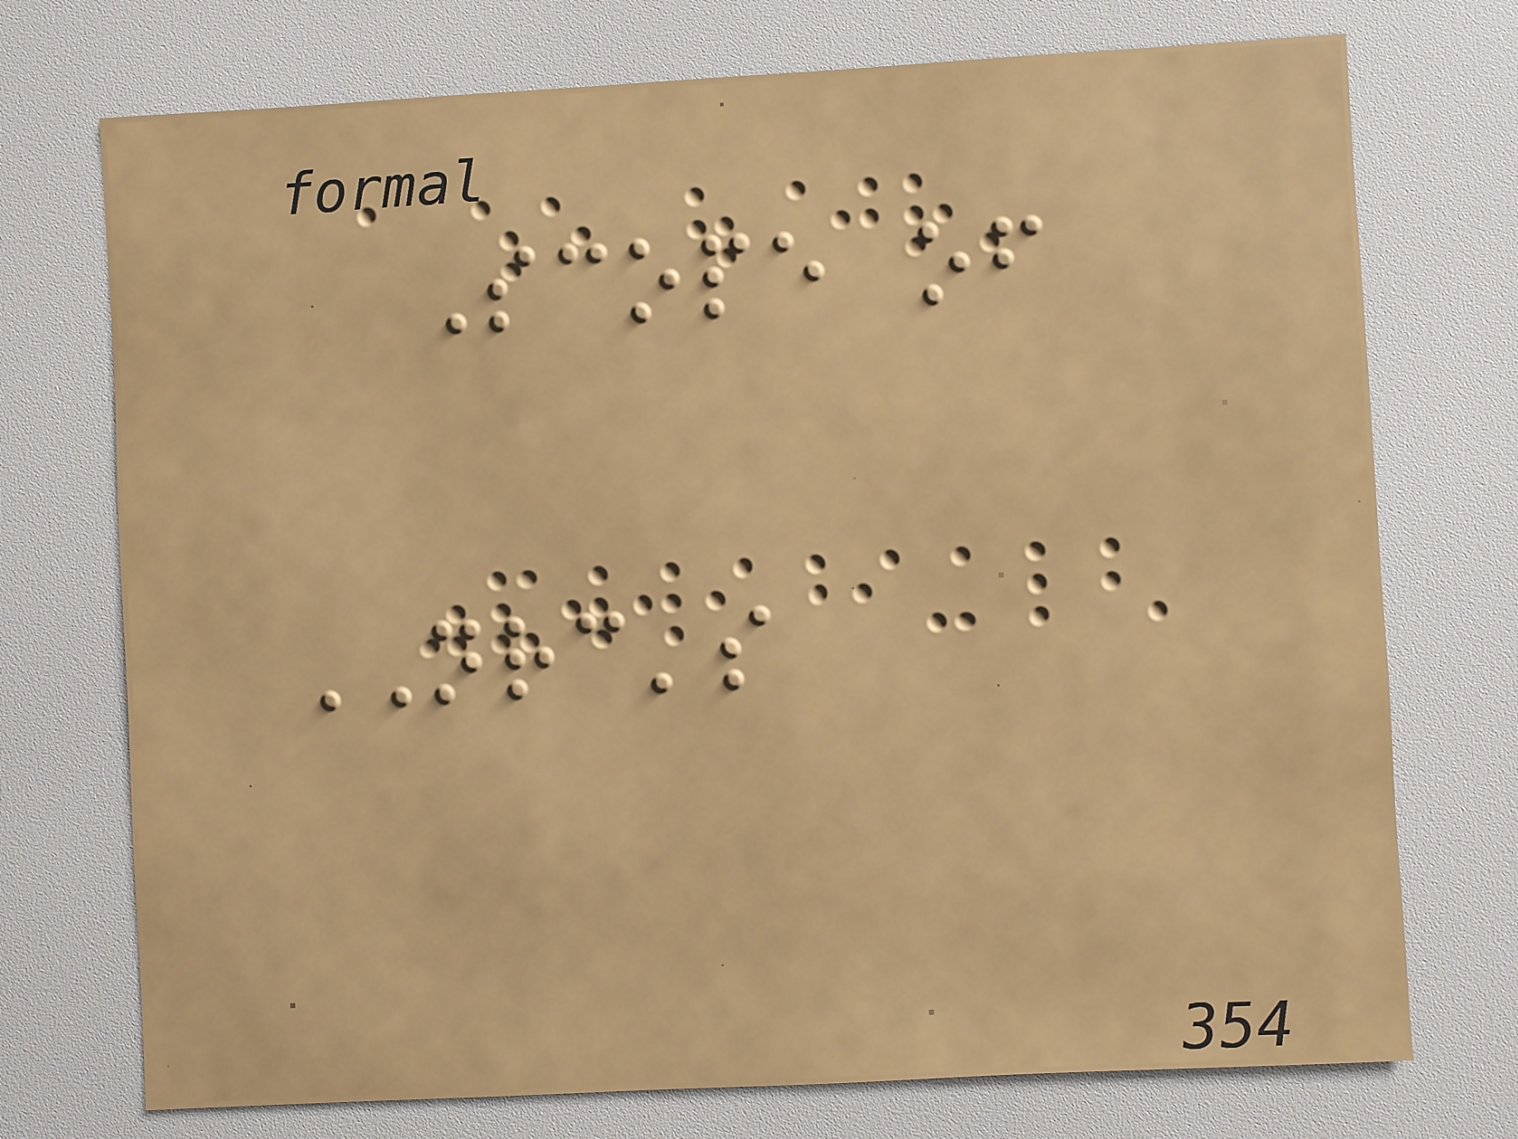Scope of
NRC's
